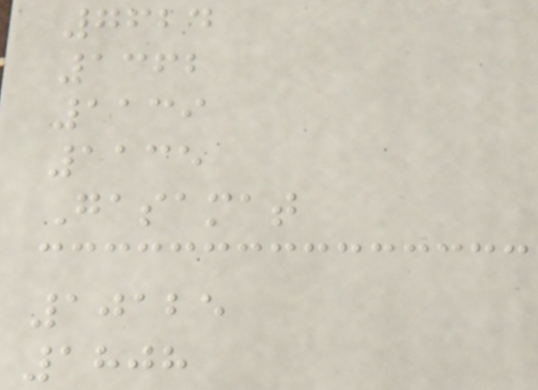7624
1362
1139
1135
Gasamat
10125
1808
